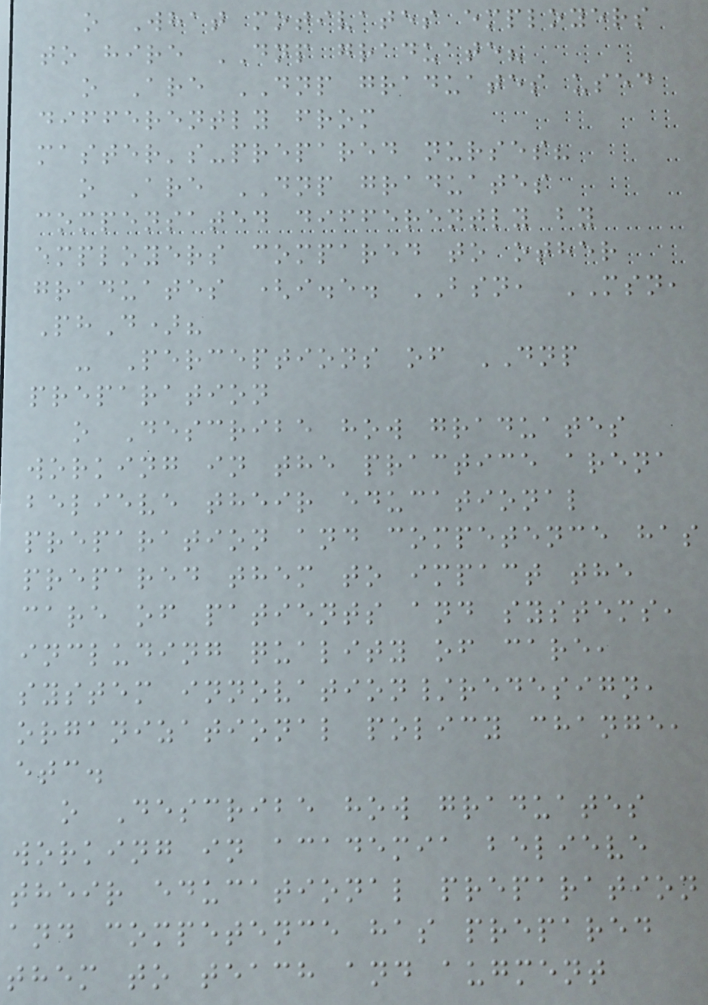o What motivates employers
to hire DNP graduate?
o Are DNP graduates used
differently from
master's-prepared nurses?
o Are DNP graduates
compensated differently by
employers compared to other
graduates (i.e. BSN, MSN,
PhD)?
- Perceptions of DNP
preparation
o Describe how graduates
working in the practice arena
believe their educational
preparation and competence has
prepared them to impact the
care of patients and systems,
including quality of care,
system innovation/redesign,
organizational policy change,
etc.
o Describe how graduates
working in academia believe
their educational preparation
and competence has prepared
them to teach and augment
